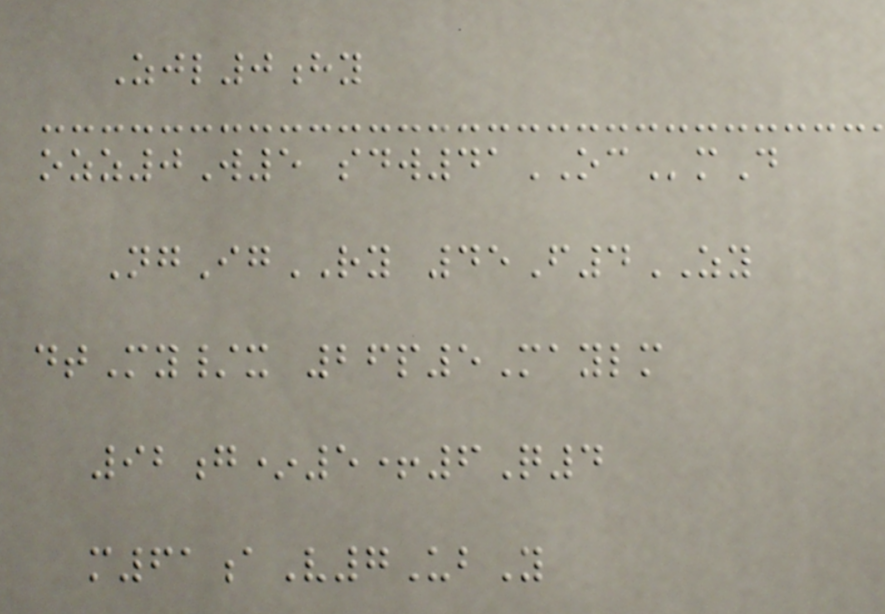Zjl0hy
ozz0W5 sdw41OCmD
NgIgRY 45F4ZY
dtMy/x 26p5Maylm
92g*5+6Q4
m61aV7UbY
